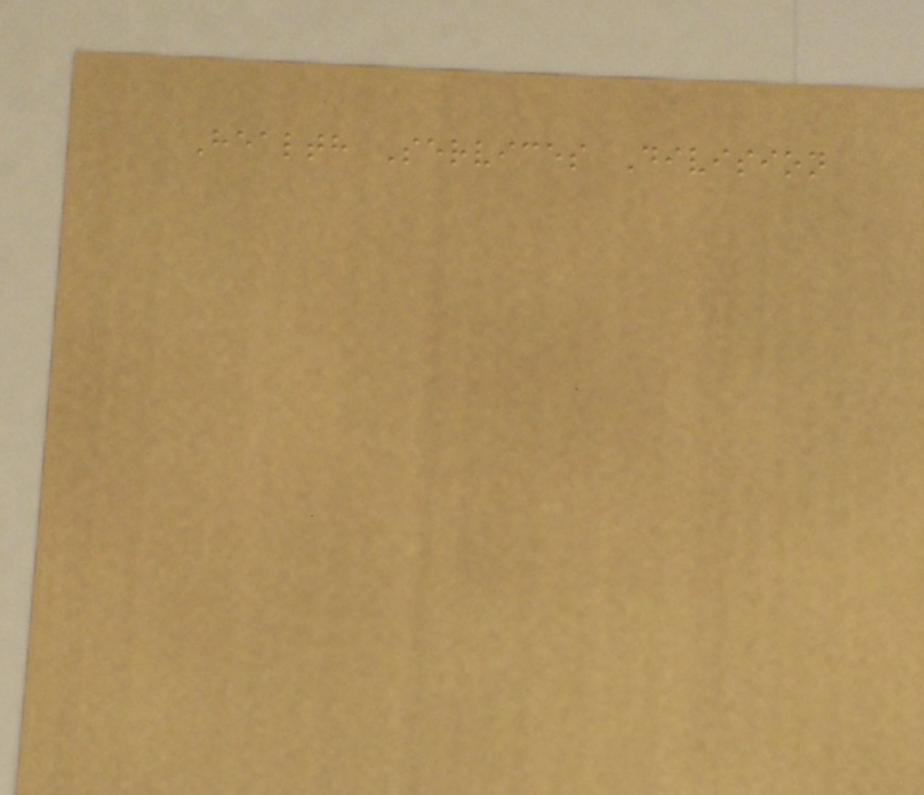Health Services Division
